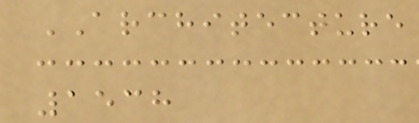ARCHITECTURE
1538
